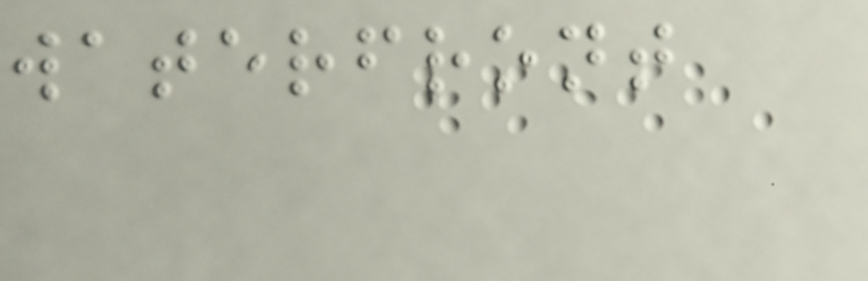waterfront
